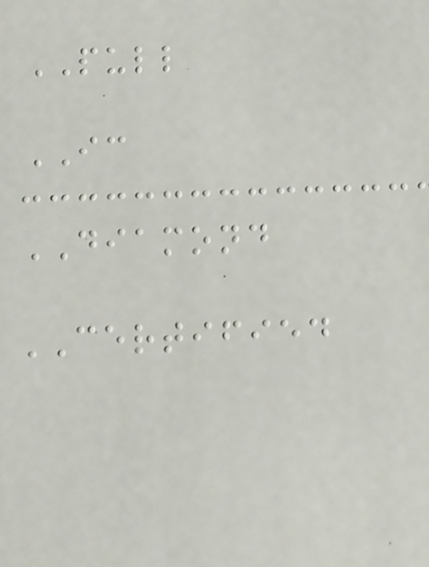PULL
IC
DIAMOND
CERTIFIED
